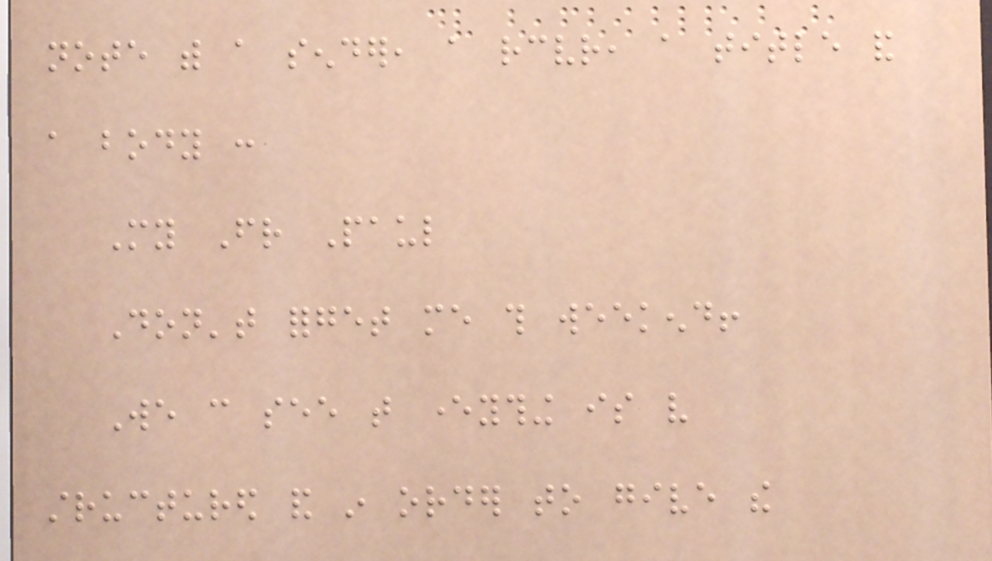note with a sender, a receiver, a title and
a body :
My Friend Paul
Don't forget me this weekend!
We can see that everything is very
structured and in order to give the
